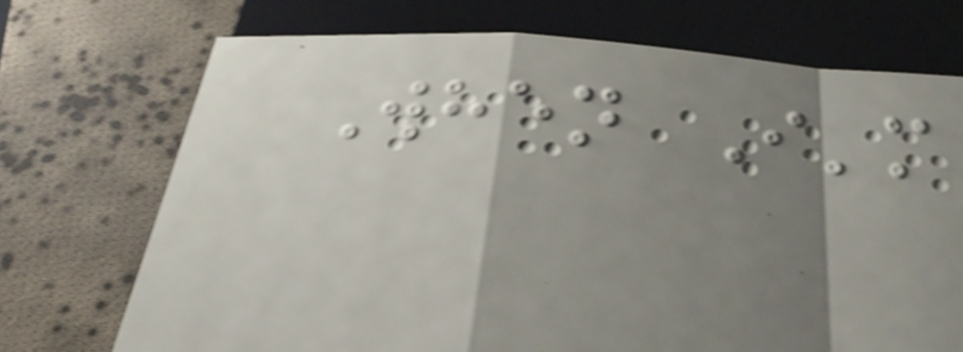When I'm
